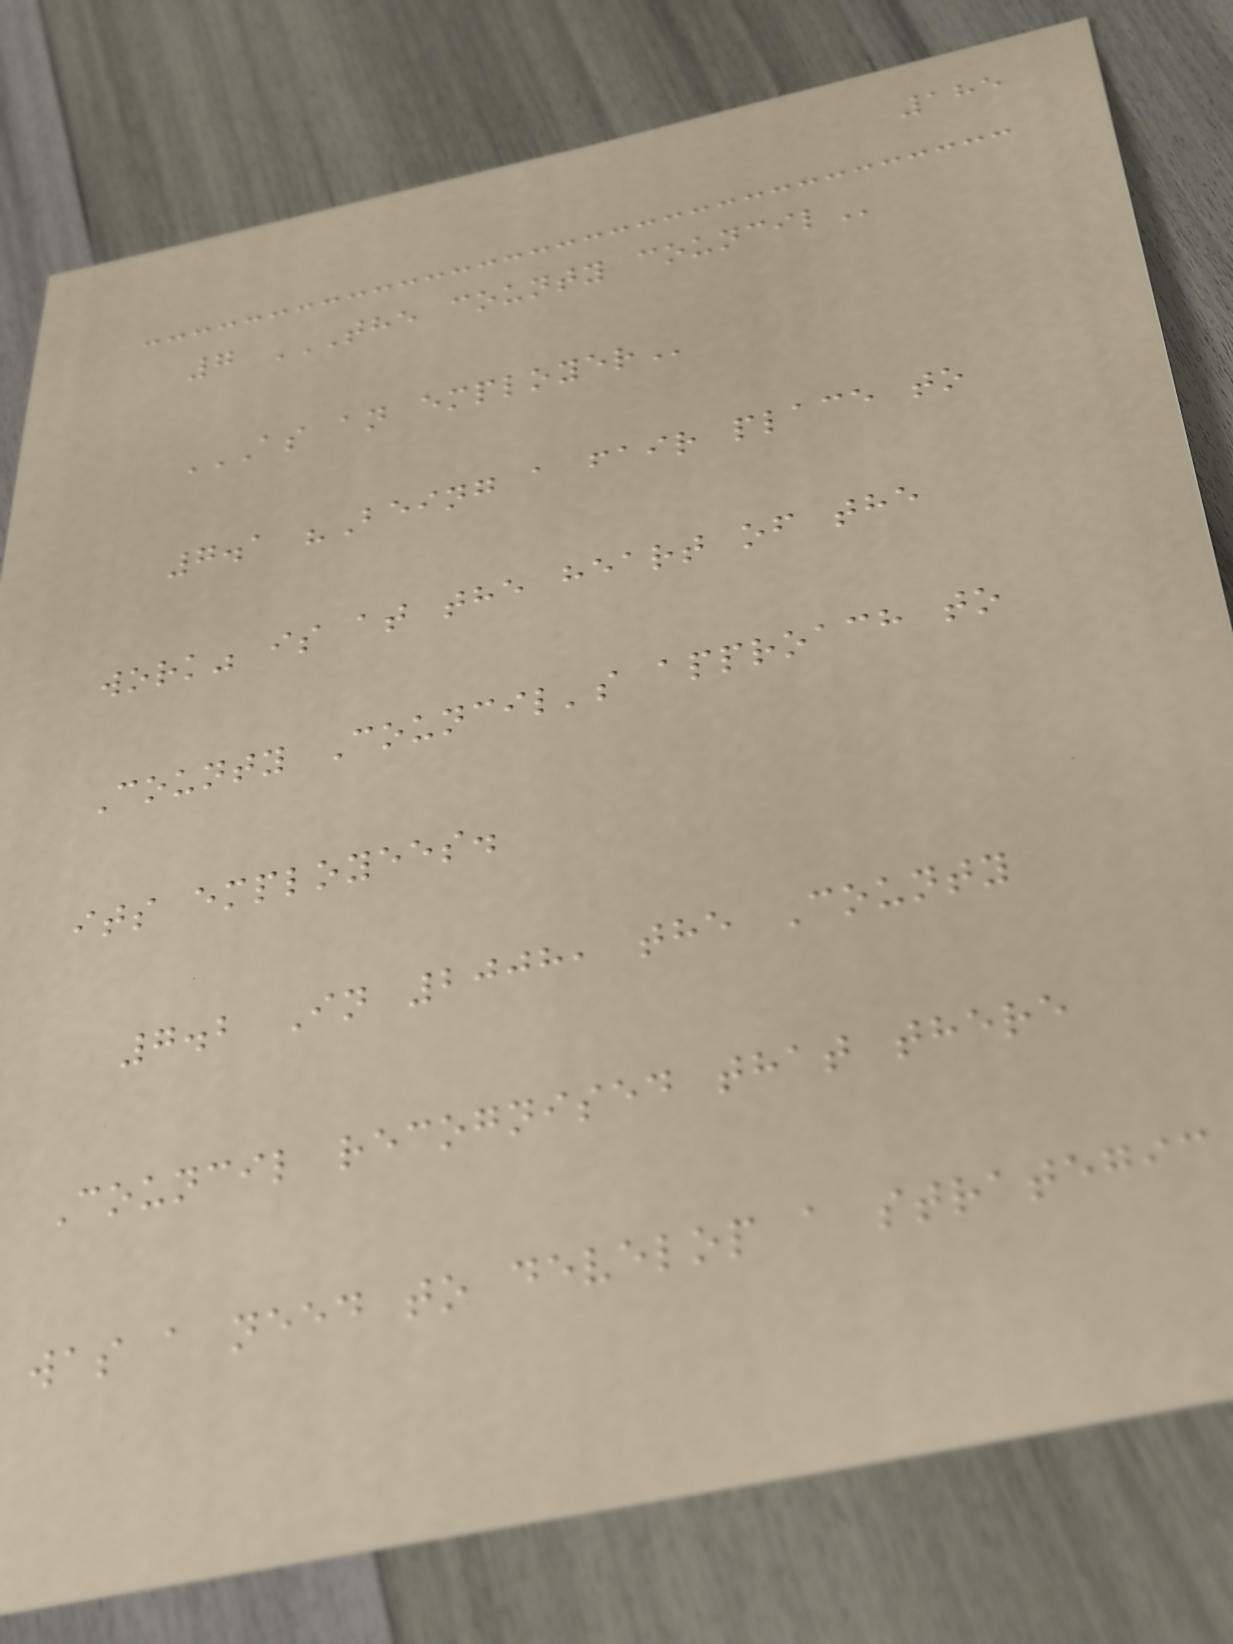185
7 THE COUNTY COUNCIL
AS AN EMPLOYER
7.1 "Being a fair place to
work" is at the heart of the
County Council's approach to
its employees.
7.2 In 2008, the County
Council recognised that there
was a need to develop a strategic
